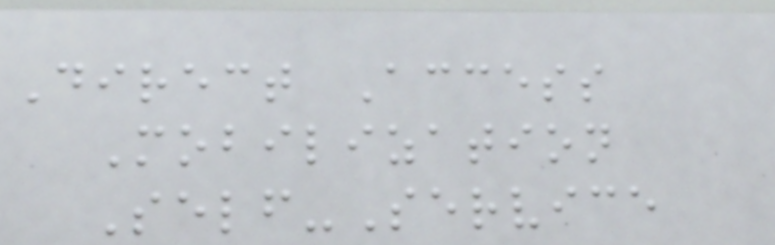Direct Access
Mobilization
Self-Service
